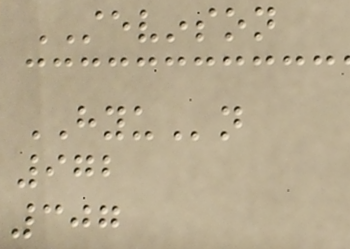STEVINSON
HYUn
972
307
